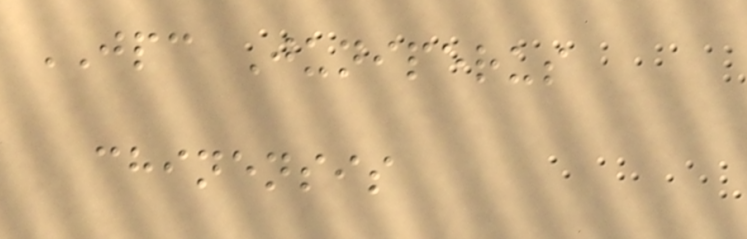JPC Juniperus
chinensis
